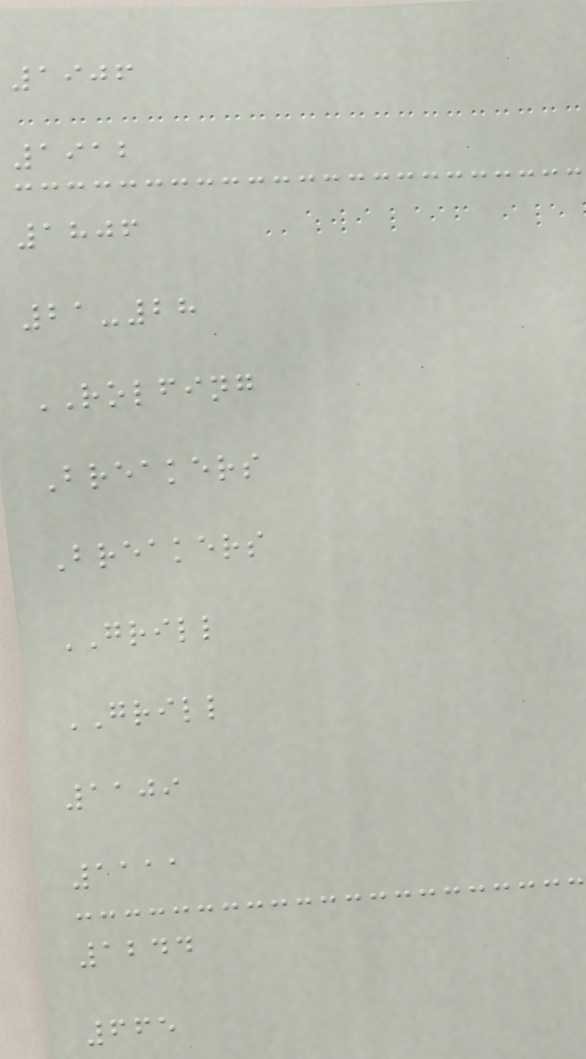1906
1912
1806
21-28
ROLFING
Breakers
Breakers
GRILL
GRILL
1109
1111
1244
665
